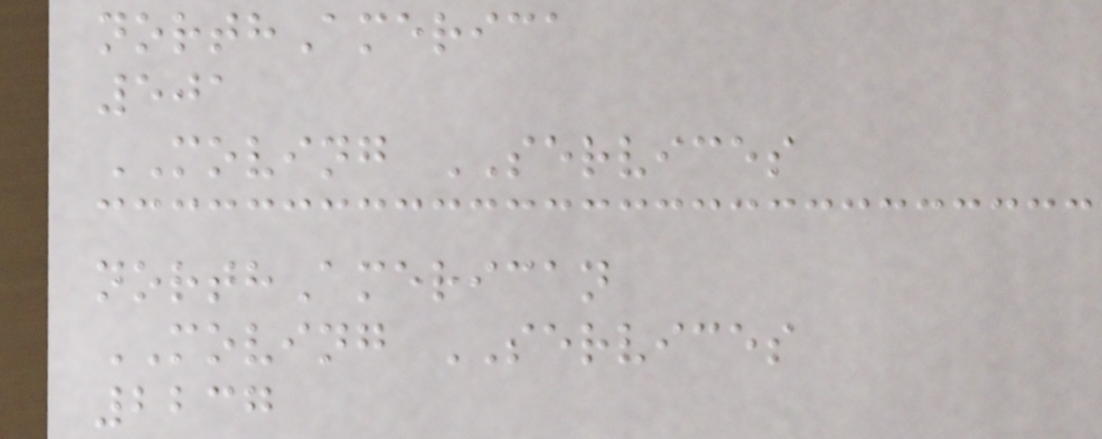northAmerica
501
MOVING SERVICES
northAmerican
MOVING SERVICES
2237
